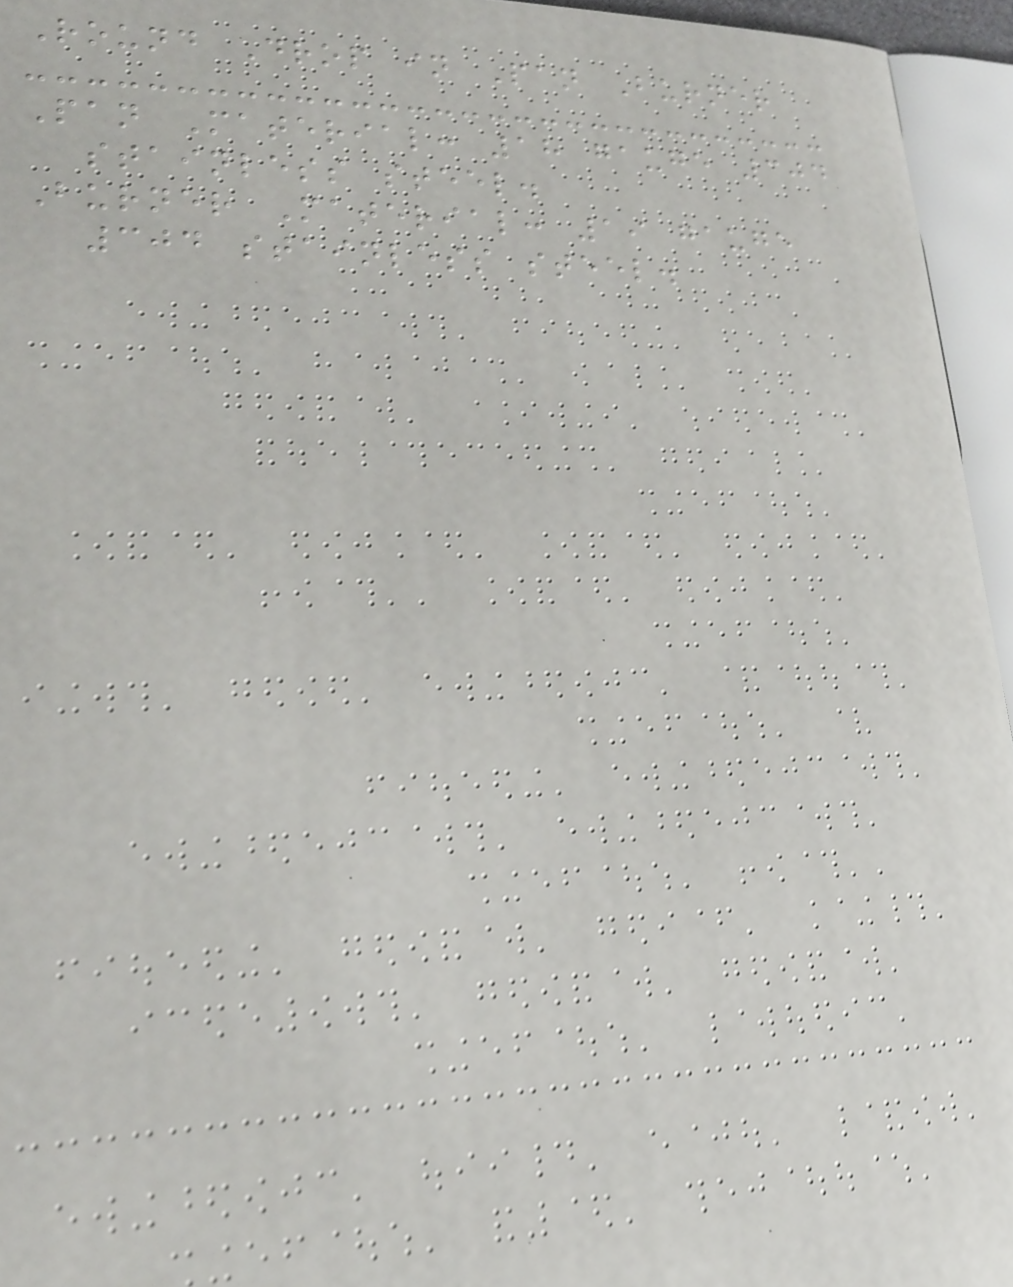Round Drop in Pan Burner
Pan Material: 18 gauge 304
stainless steel.
Burner Material: 19 gauge
304 stainless steel.
